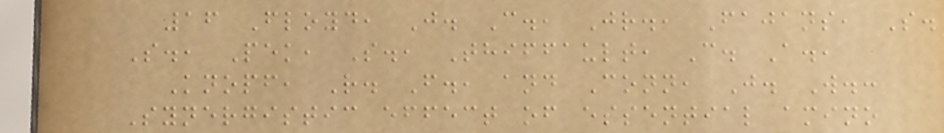16 Floyd, J. C., Jr., Fajans, S.
S., Pek, S., Thiffault, C. A.,
Knopf, R. F., and Conn, J. W.:
Synergistic effect of essential amino
